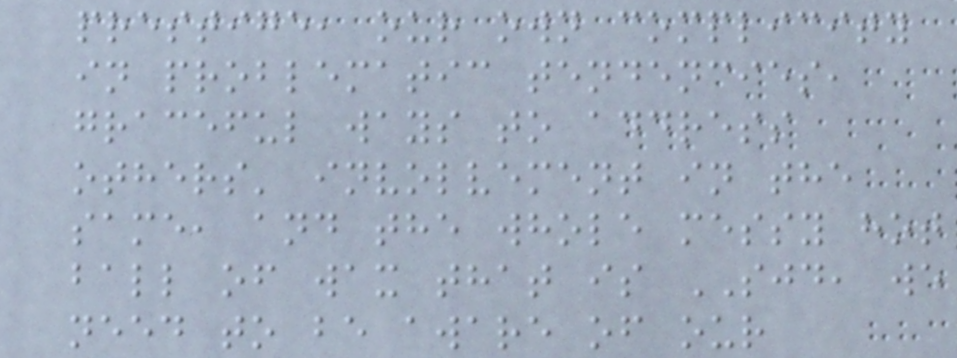prestige, our own complicity
in problematic tendencies,
graceful ways to address
others' involvement in the
same, and the whole messy hot
ball of wax that is SJD, we
need to be aware of our
